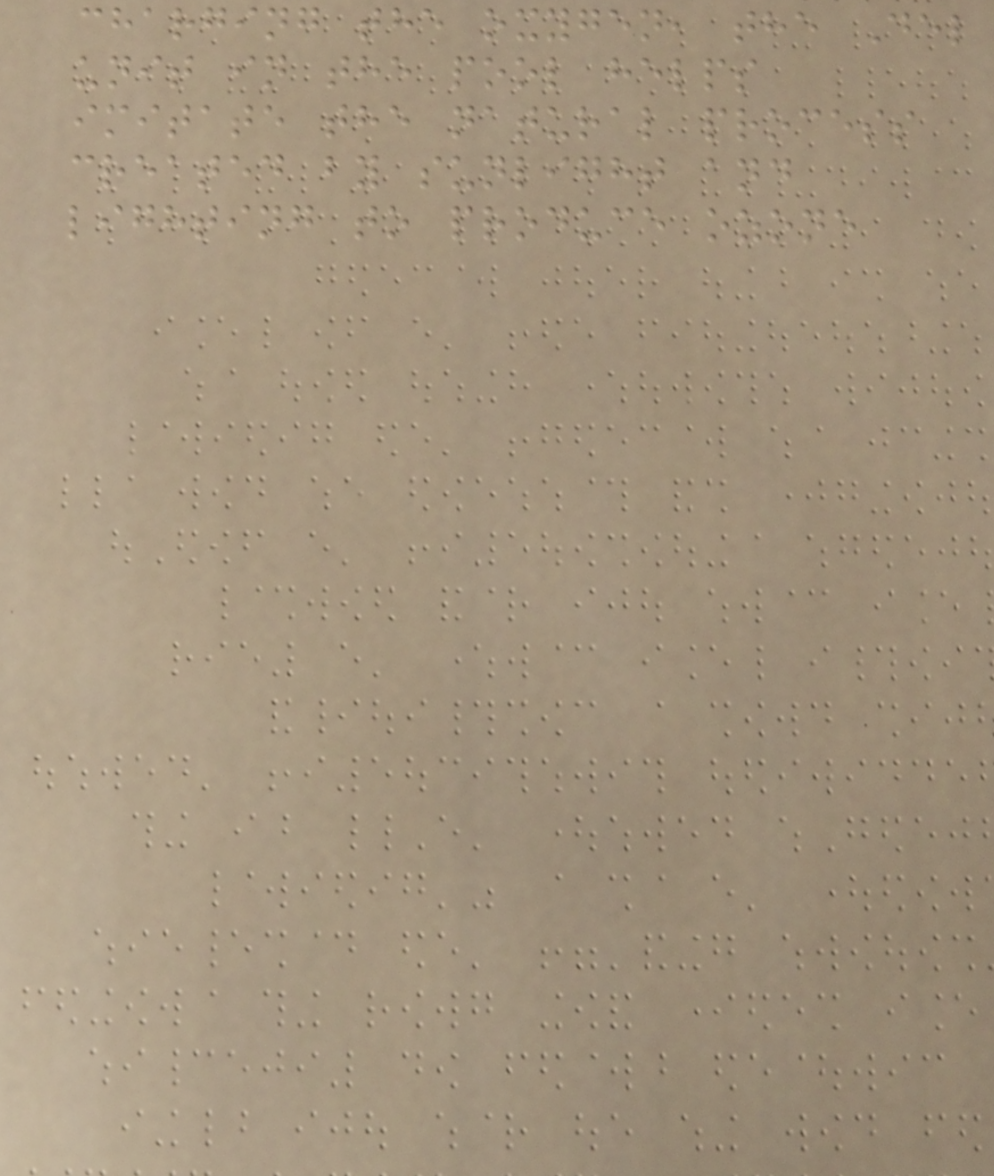charging the oxygen, the Del
unit in the pool helps
imitate the natural process
created by sunlight and
lighting to produce ozone
